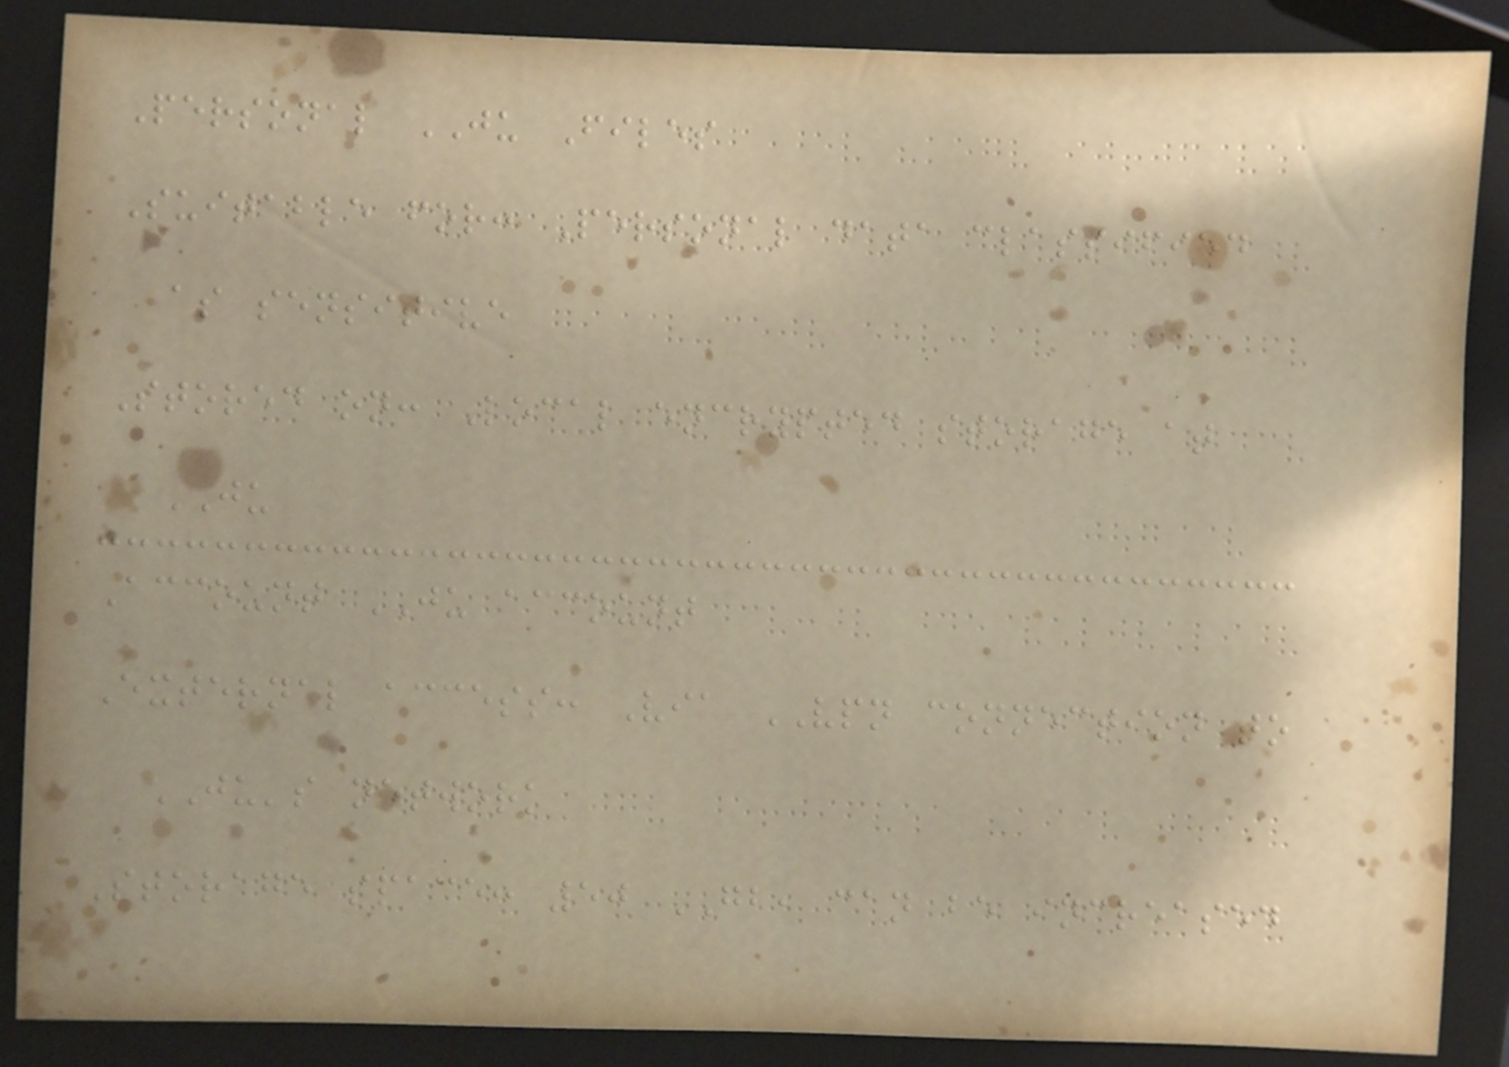Personal JU Files
Suitable for: Personal data classified
as sensitive
Stored on: Local encrypted storage at
JU
Account JU account
External access: Via VPN connection to
JU's network
Storage space: 50 GB, can be increased
